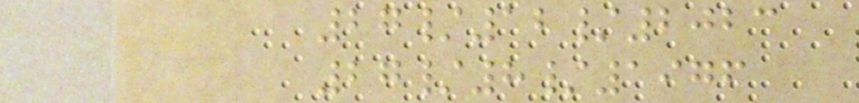27/12/2023
27/8/1976
